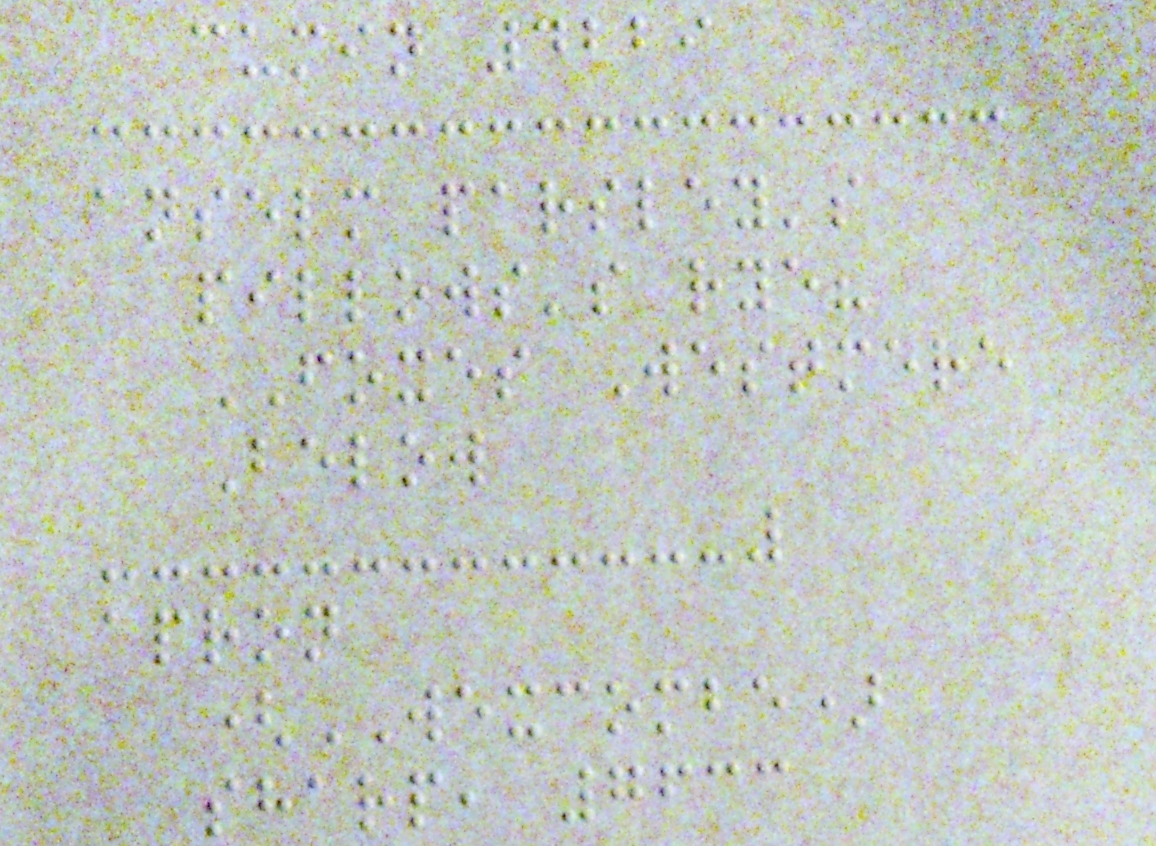cumin 4229
anselm parsley's
pillows's rye?
FOXES Westmere
Below
apron
(WEXCOMBE)
sharp, 7633
